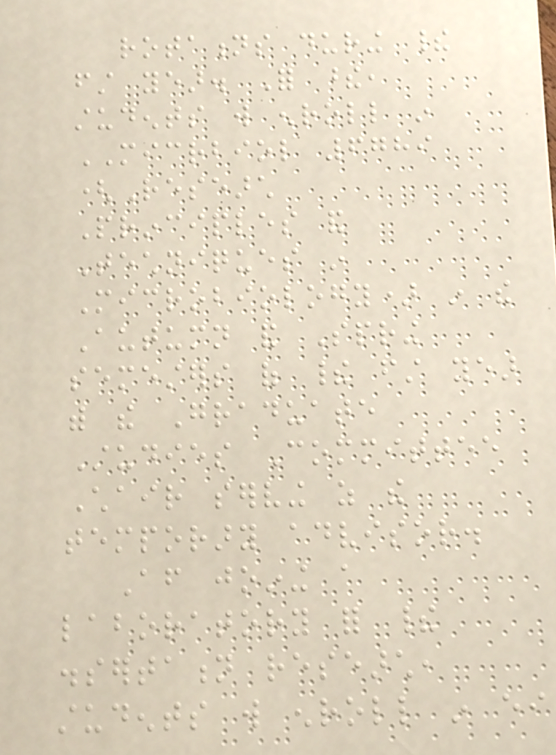rotations during their
first year. For these,
students will enroll in
MICRBIOL 6789
(Research
Principles and
Techniques in
Microbiology) in the
Autumn and Spring
semesters of their first year
with the Graduate
Studies Committee
Chair serving as the
temporary advisor.
After joining a
laboratory for their
dissertation research,
students will enroll in either
